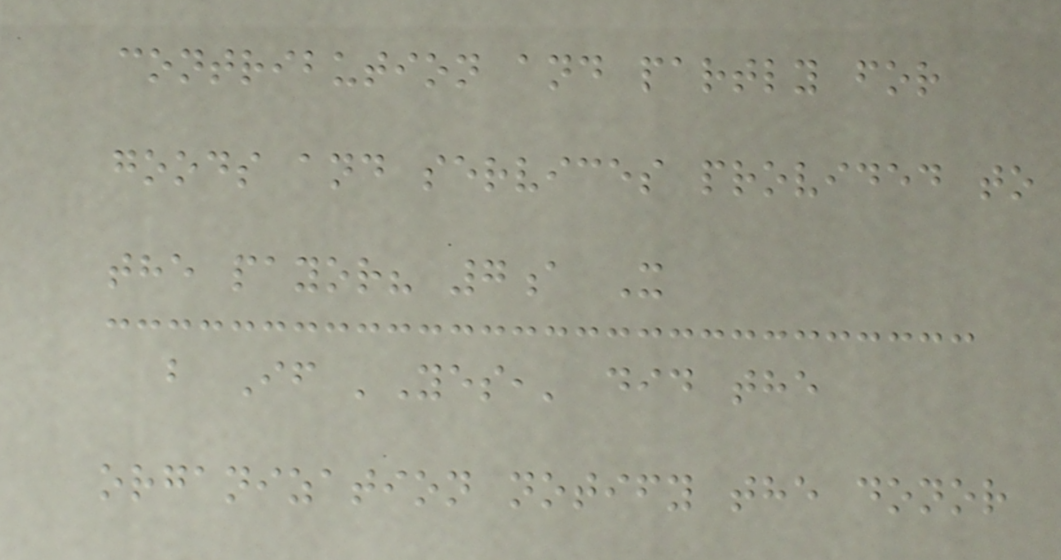contribution and partly for
goods and services provided to
the payor? 7a X
b If 'Yes,' did the
organization notify the donor
